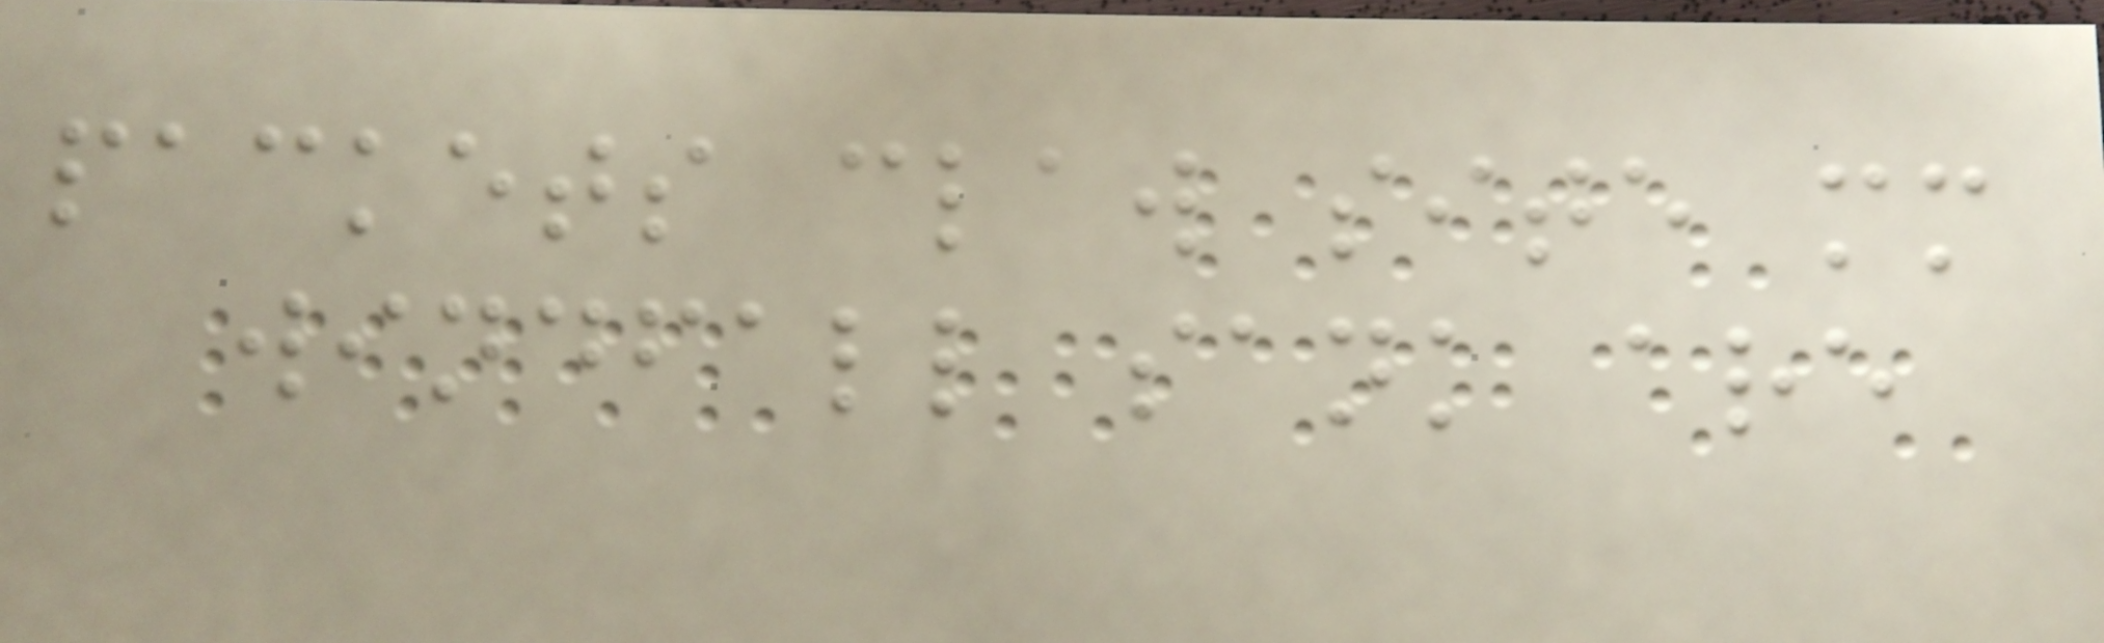packets claw site mm
windfall sank are
